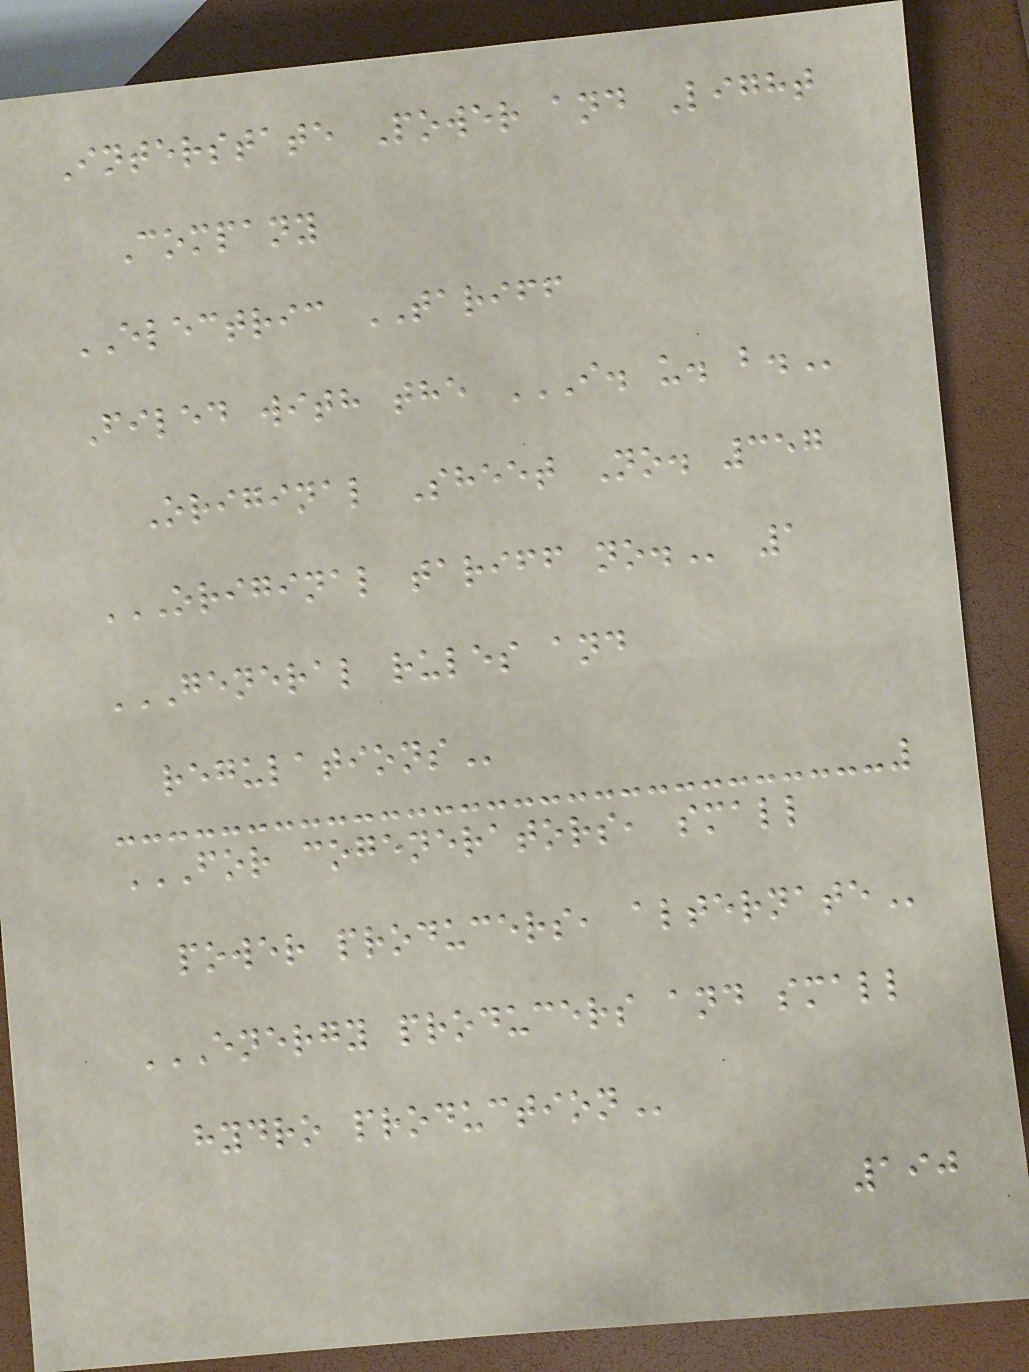Interstate Power and Light
Company
ELECTRIC TARIFF
Filed with the I. U. B.
Original Sheet No. 357
ORIGINAL TARIFF NO. 1
GENERAL RULES AND
REGULATIONS
FOR COGENERATORS, SMALL
POWER PRODUCERS, ALTERNATE
ENERGY PRODUCERS AND SMALL
HYDRO PRODUCTION
190
